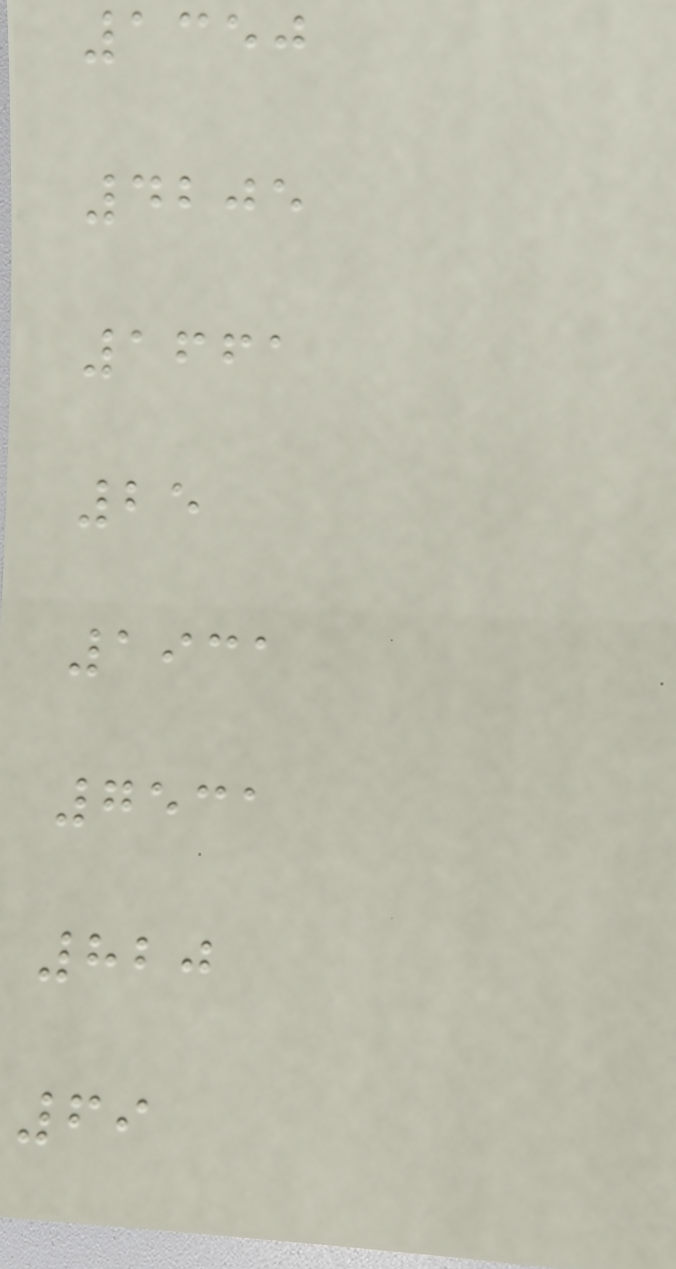1350
4205
1661
25
1931
7531
820
69
